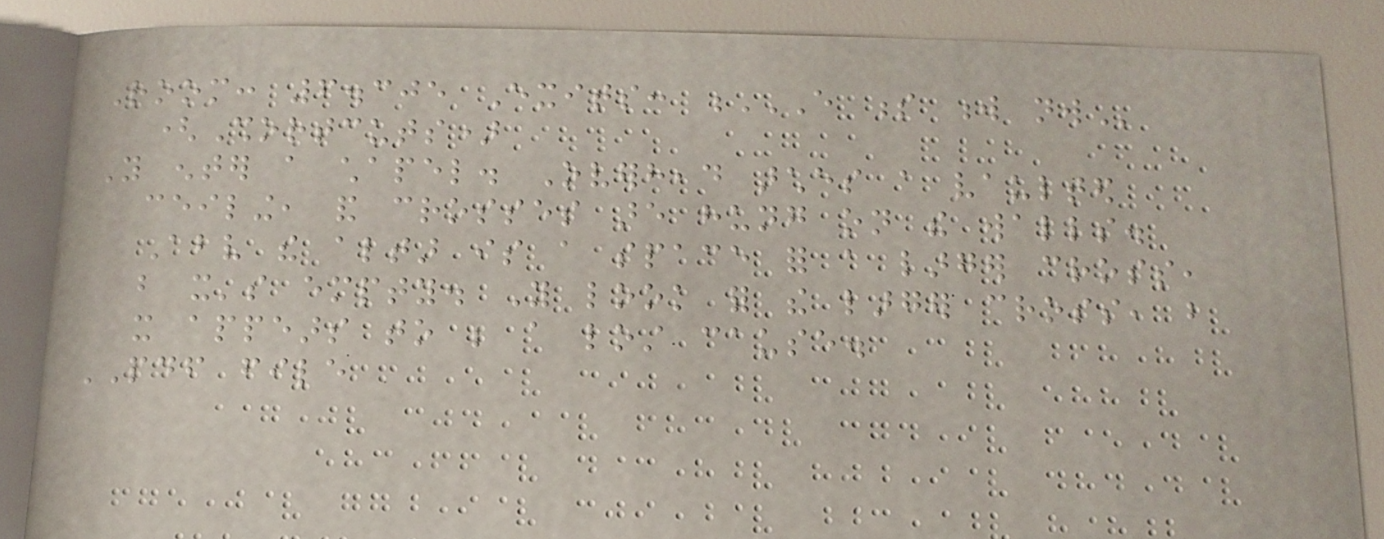Room: 6.305 Exits: E S W NW
(Shortcuts)
You enter a chapel. Overhead arches a vaulted
ceiling, and crosses are hung on the walls.
Above the altar is a space for a larger cross,
but it's empty. You look for the larger cross, but
it appears to be a lost cause.
PDF file
